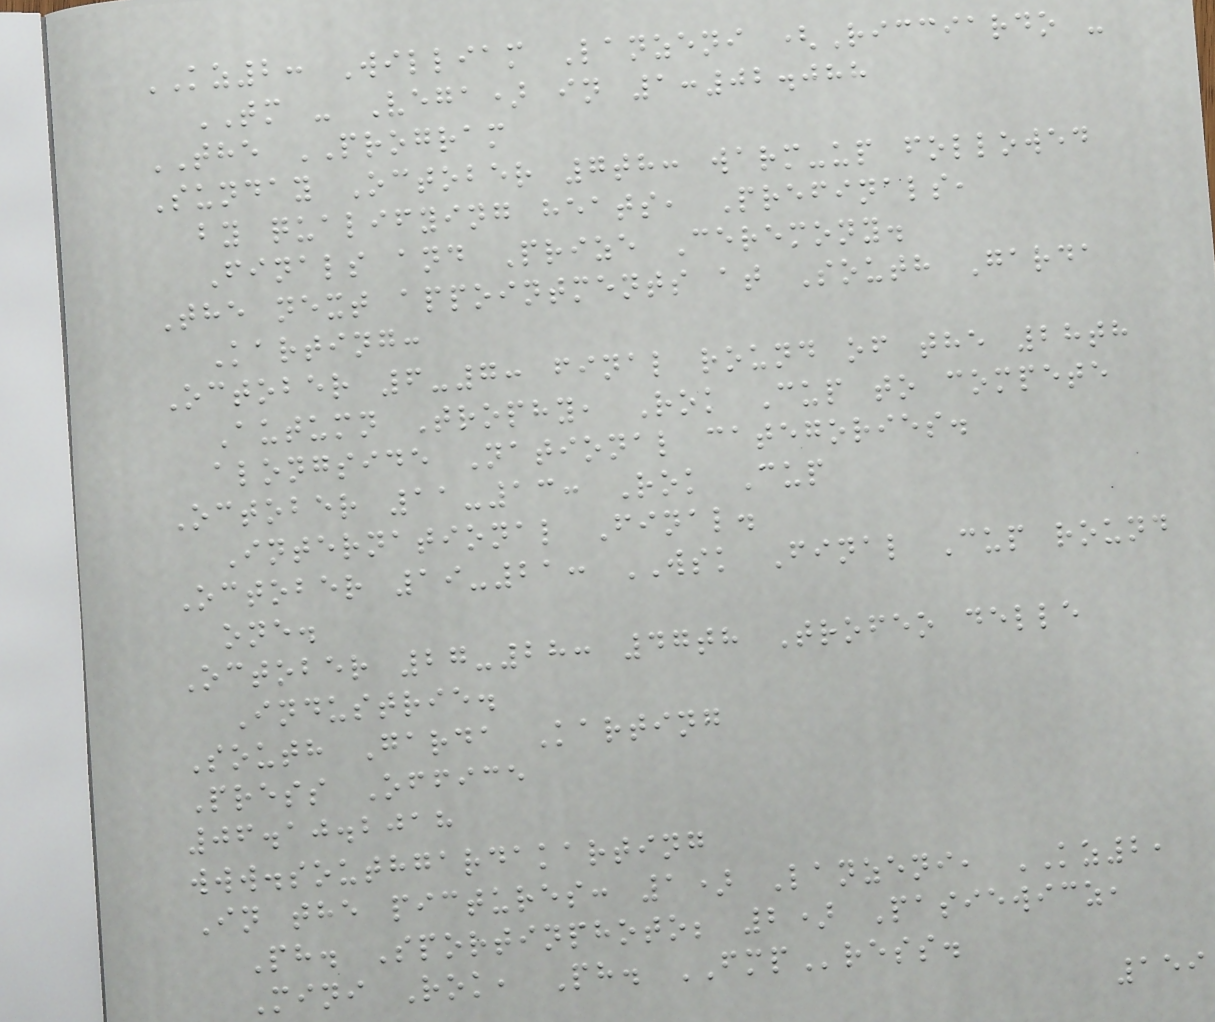KZ2: William Lanzeni (Ricciardo -
TM - Vega) in 1:02.088
THE PROGRAM
Sunday October 7th: warm-up followed
by qualifying heats, Prefinals,
Finals and Prize Ceremony.
The next appointments at South Garda
Karting:
October 6-7: final round of the 28th
Autumn Trophy, Rok Cup to compete
alongside National categories.
October 11-13: Rok Cup
International Final.
October 19-21: WSK Final Cup round
one.
October 27-28: 47th Trofeo delle
Industrie.
South Garda Karting
Press Office
06.10.2018
www.southgardakarting
In the pictures: 1) Lanzeni, KZ2,
Ph. Sportinphoto; 2) Pasiewicz,
Mini Rok, Ph. FMPress.
159
